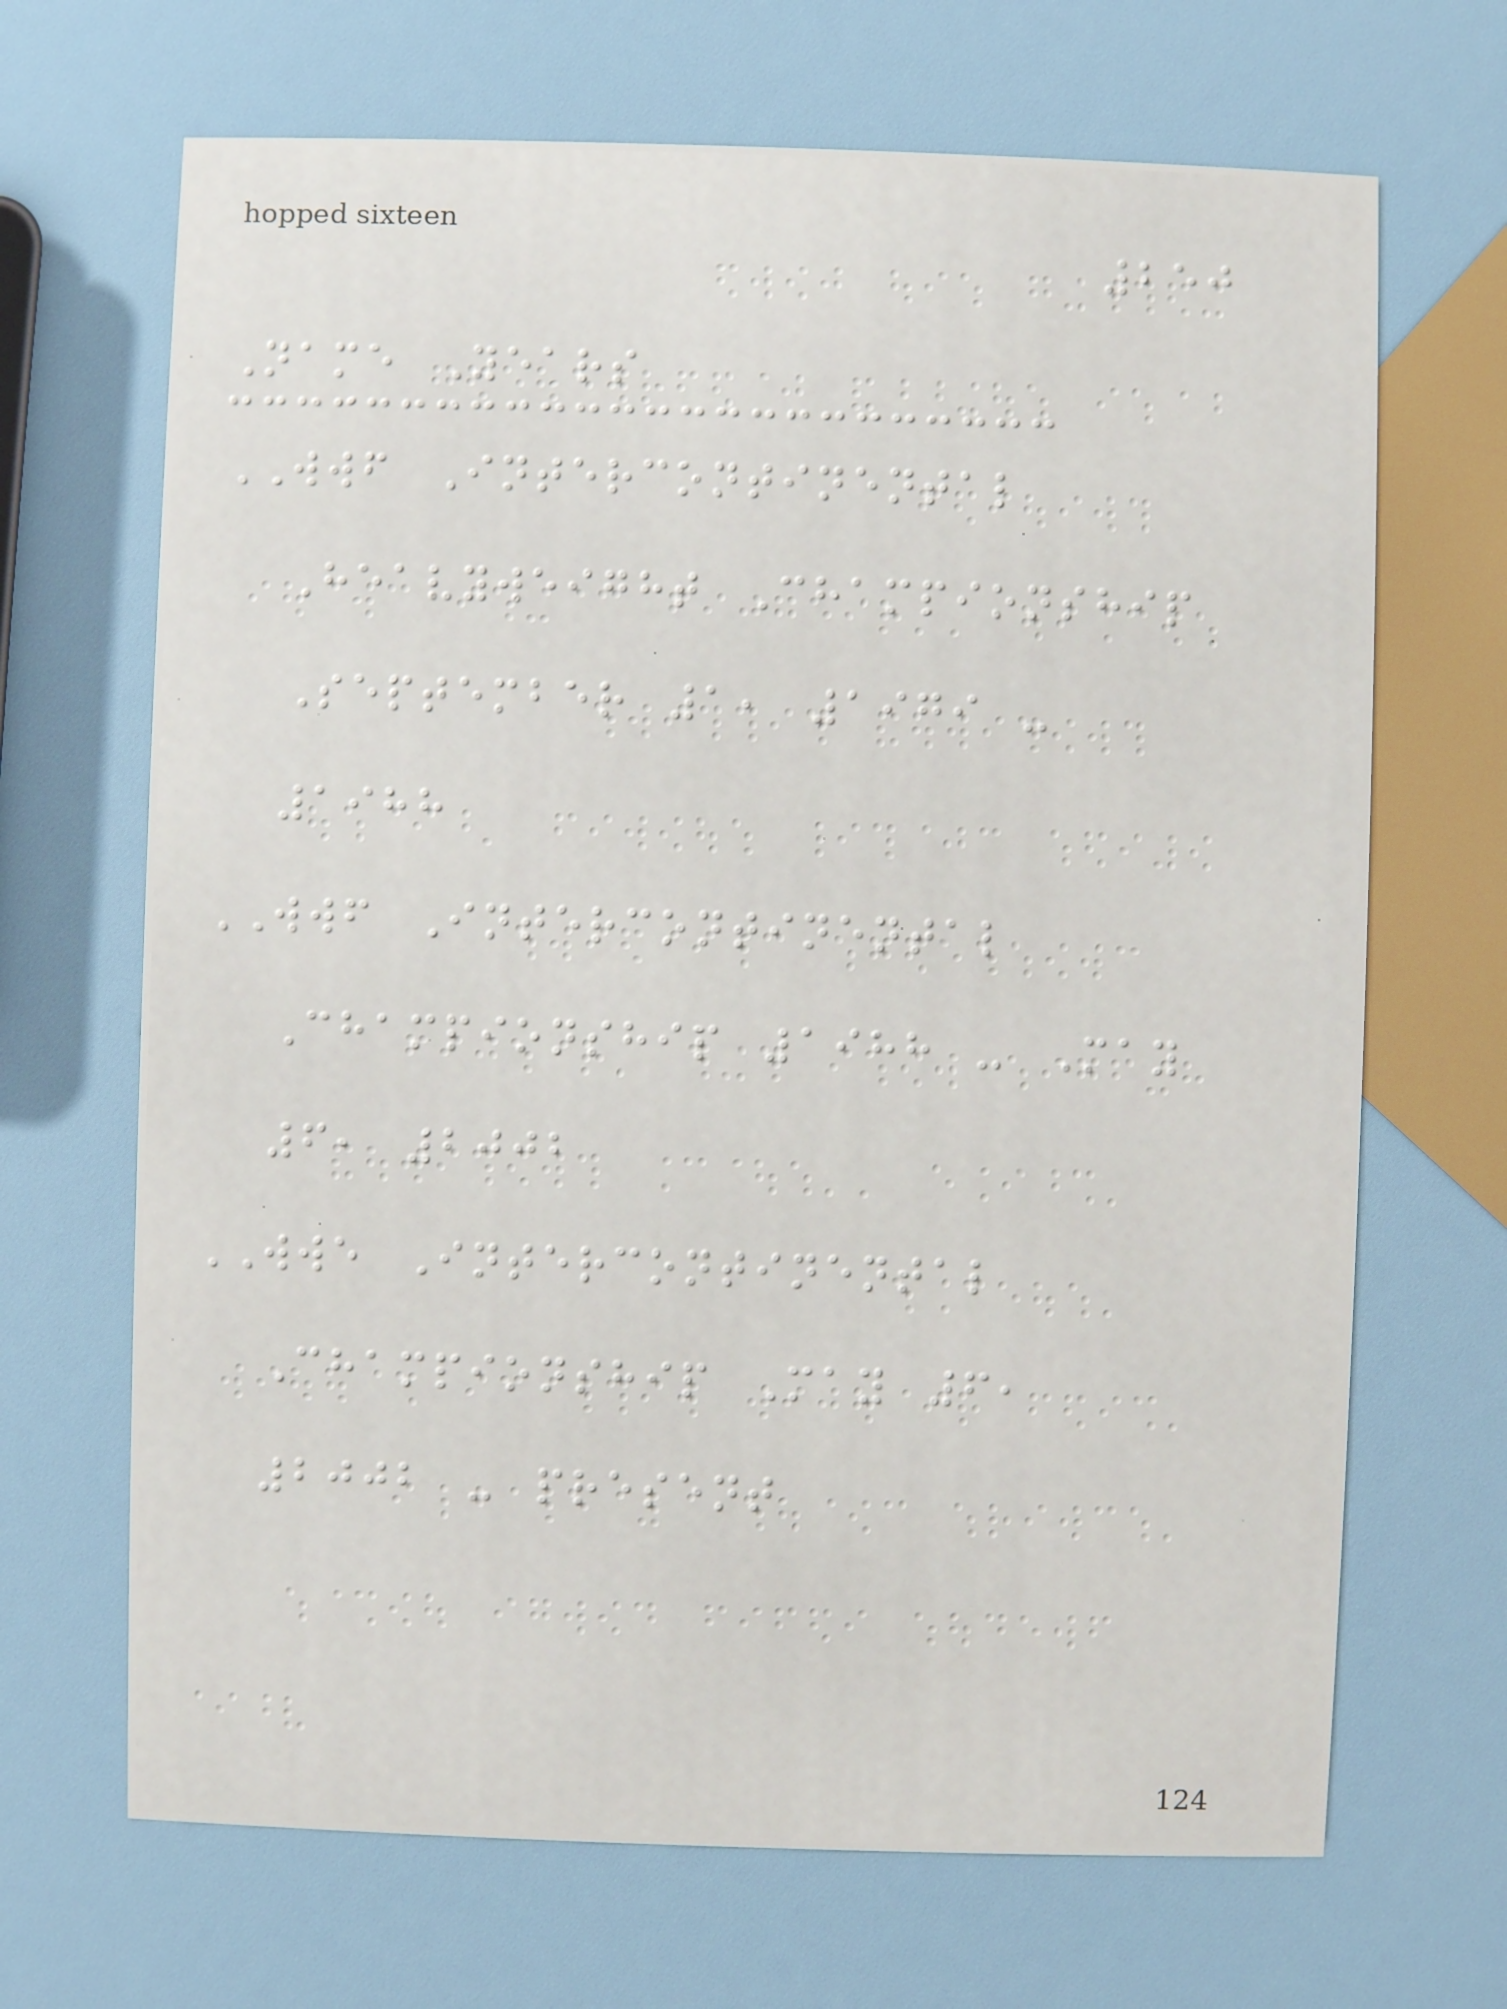250
Name Years
WWF Intercontinental
Heavyweight Championship
September 1, 1979 -
1988
WWF Intercontinental
Championship 1988 - May
6, 2002
WWE Intercontinental
Championship May 6,
2002 - present
